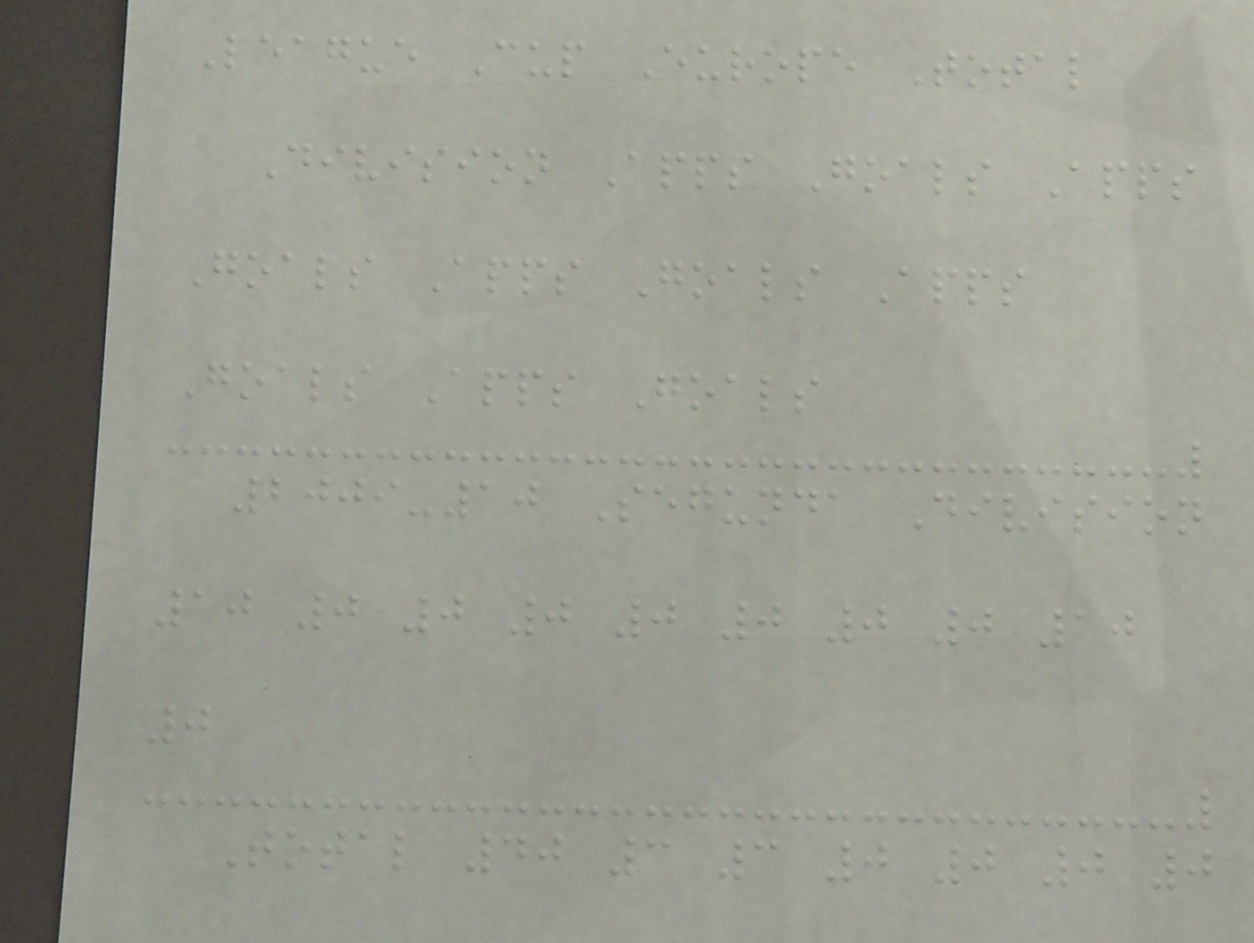League Cup Europe Total
Division Apps Goals Apps
Goals Apps Goals Apps
Goals Apps Goals
2009-10 Segunda Division
10 0 0 0 0 0 0 0 10
0
Total 40 3 3 0 0 0 0
